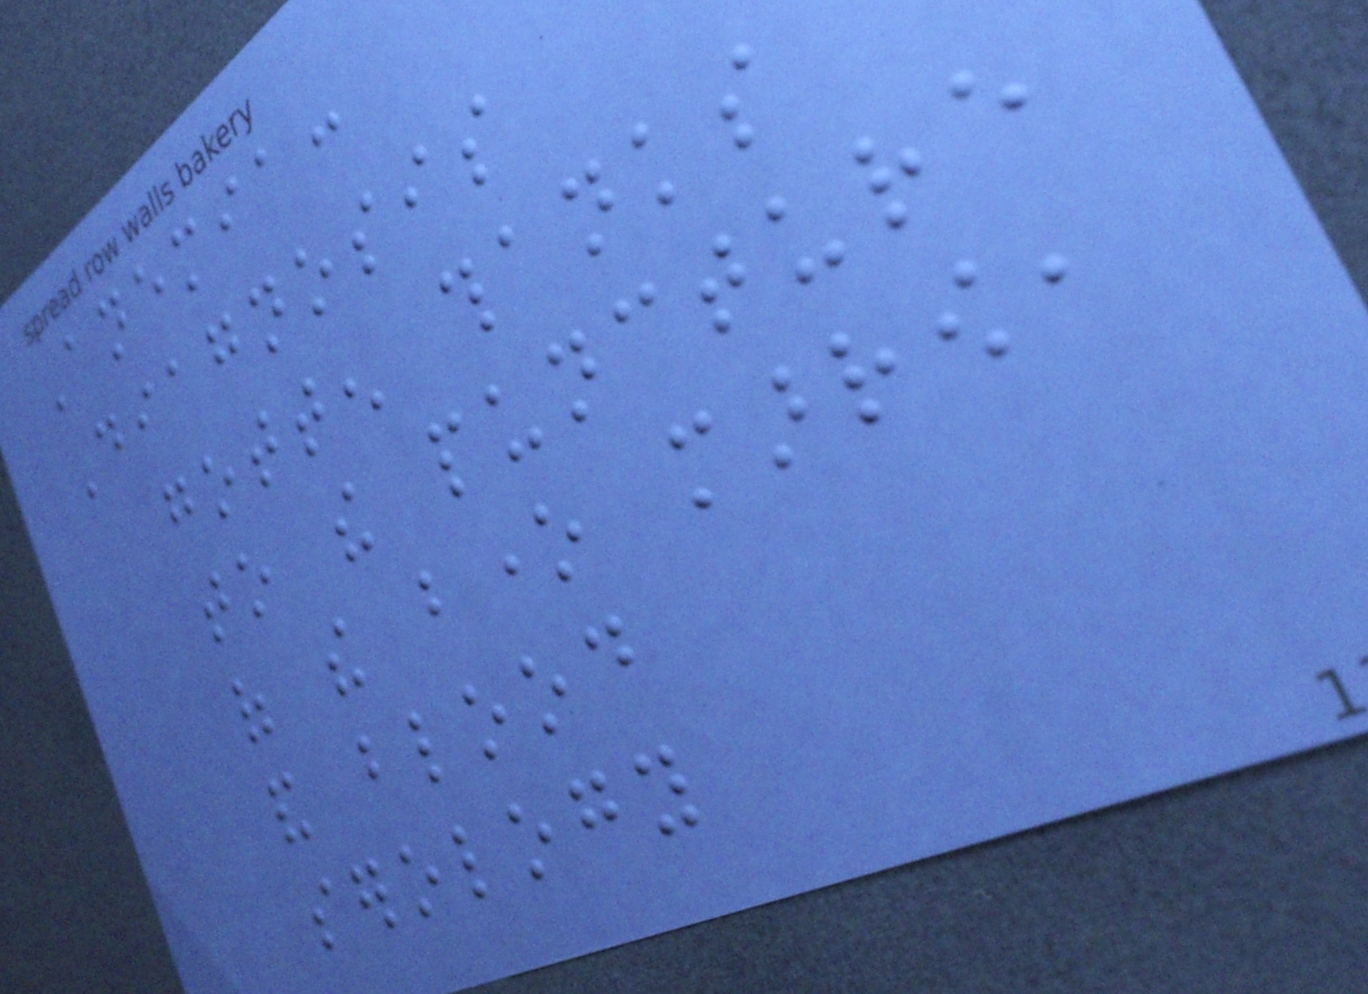Anemia:
Diagnosis
gotten thanks
to the puncture
of the bone marrow,
and blood
serology
